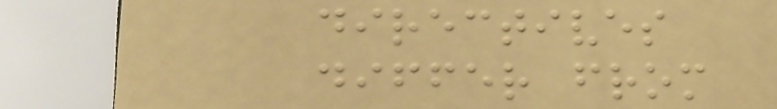directives
differ from
